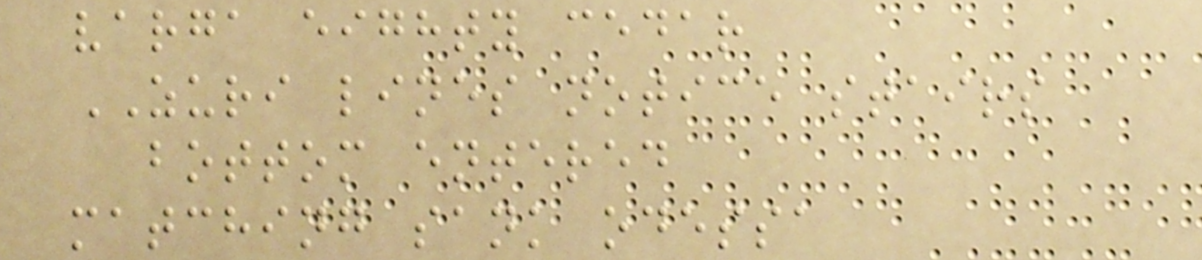varga eighty cedar
ZURI lines notice stairs
bottom entered
matching sank odessa
